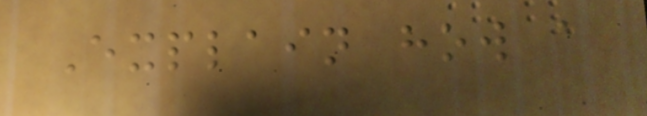Explain how a
